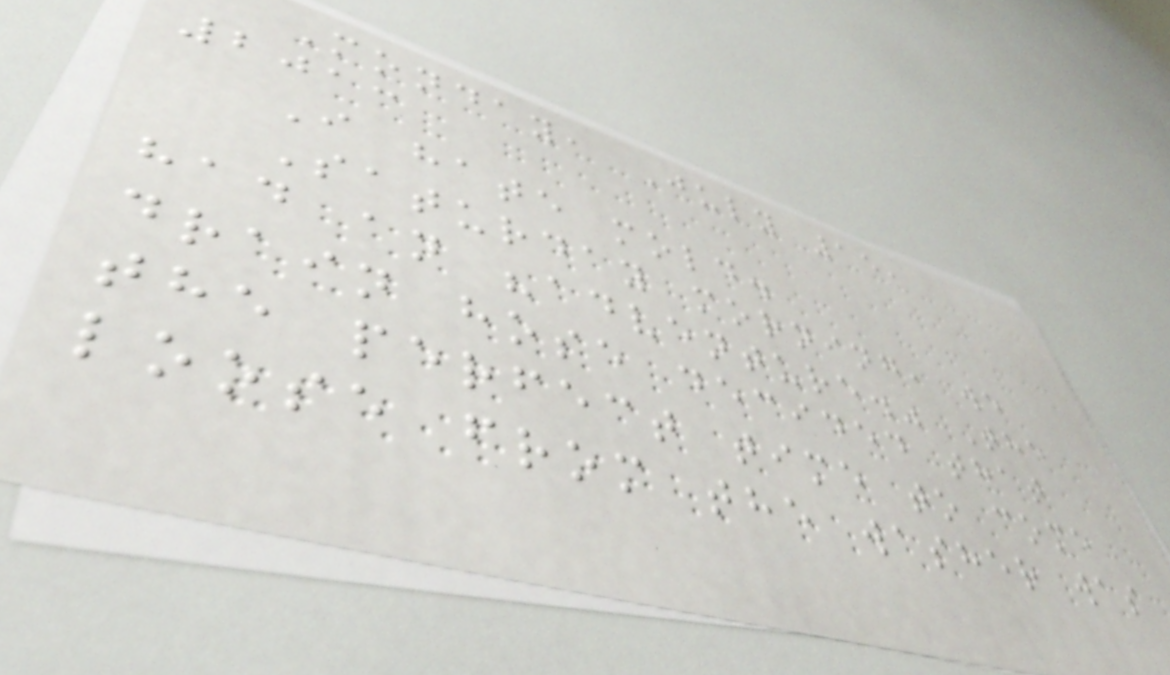Monday, July 15,
2013
I hate mold.
Saturday morning, we
had an "adventure." The
drain hose decided that
the perfect time to come
loose from the washer was
